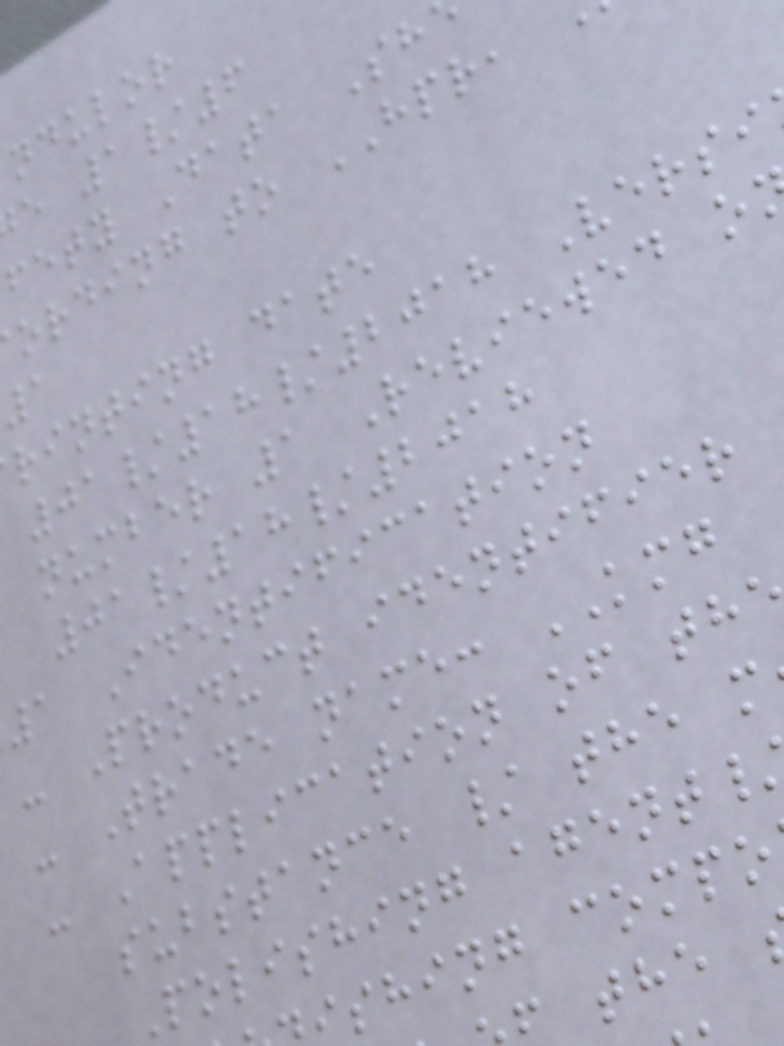ndulor
e 1/6
fety Data Sh
ording to HPR,
1
rinting date
01/18/2018 Versi
number 1 Reviewed o
01/18/2018
1 Identification
- Product identifier
- Trade name: KMG
- Application of th
substance / the m
Polishing agent
shing compo
